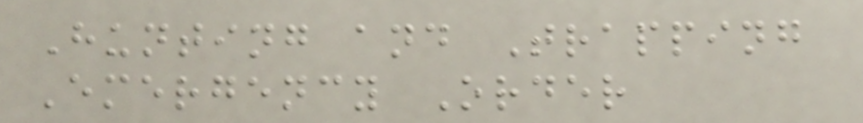Hunting and Trapping
Emergency Order
